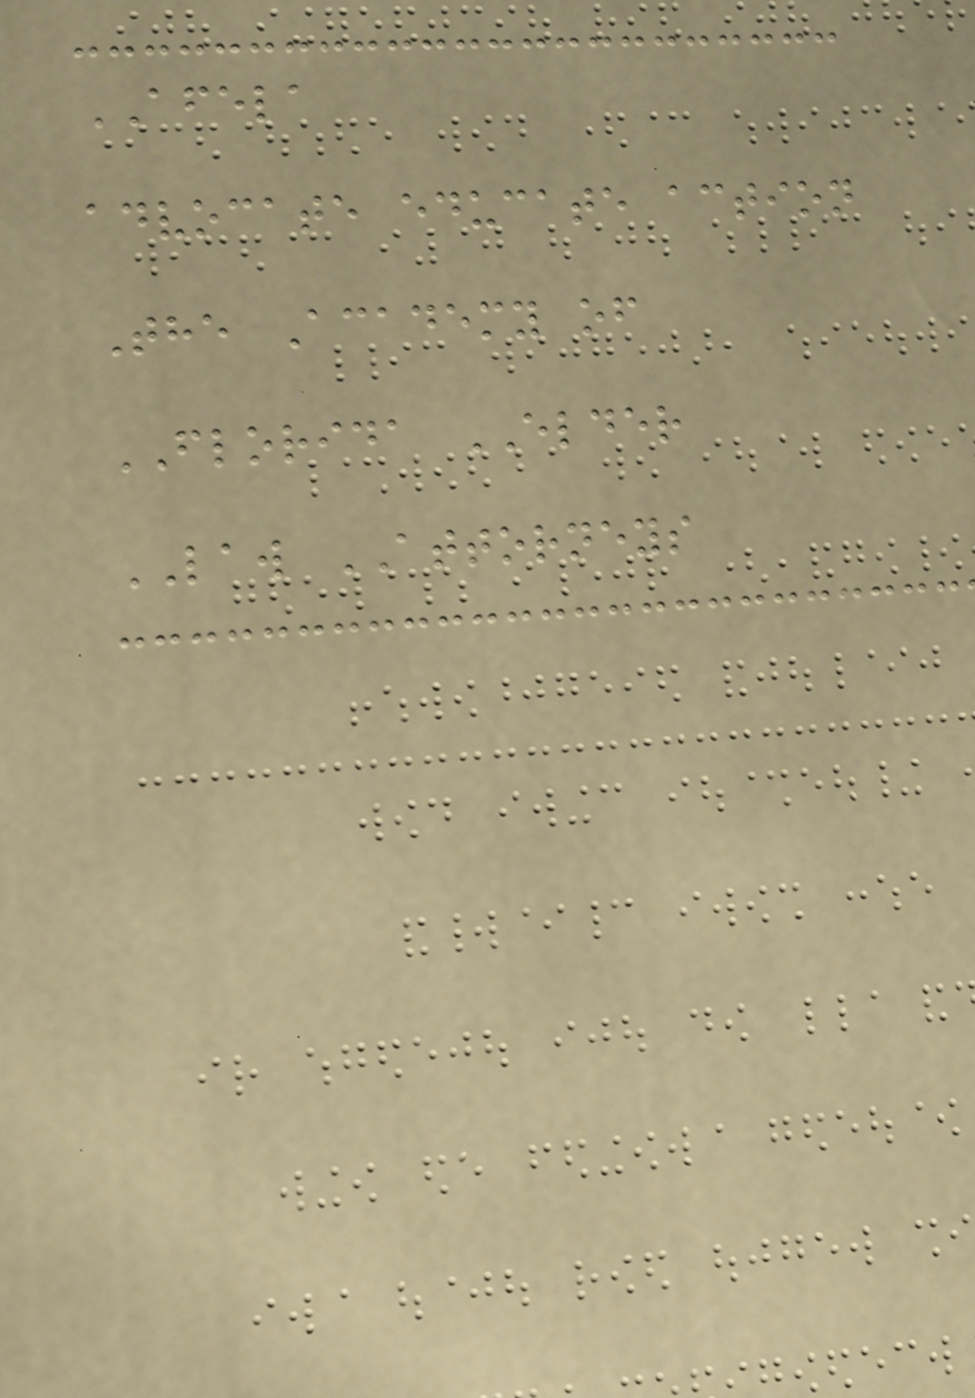AFELA
advocate educate action
The Academy of
FLORIDA ELDER
LAW ATTORNEYS
